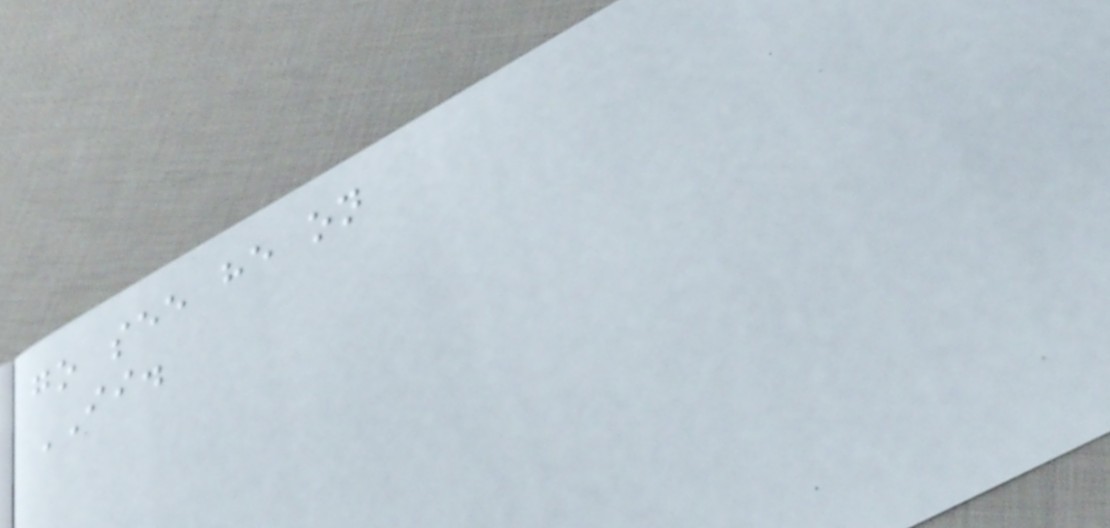go see he on
II.
